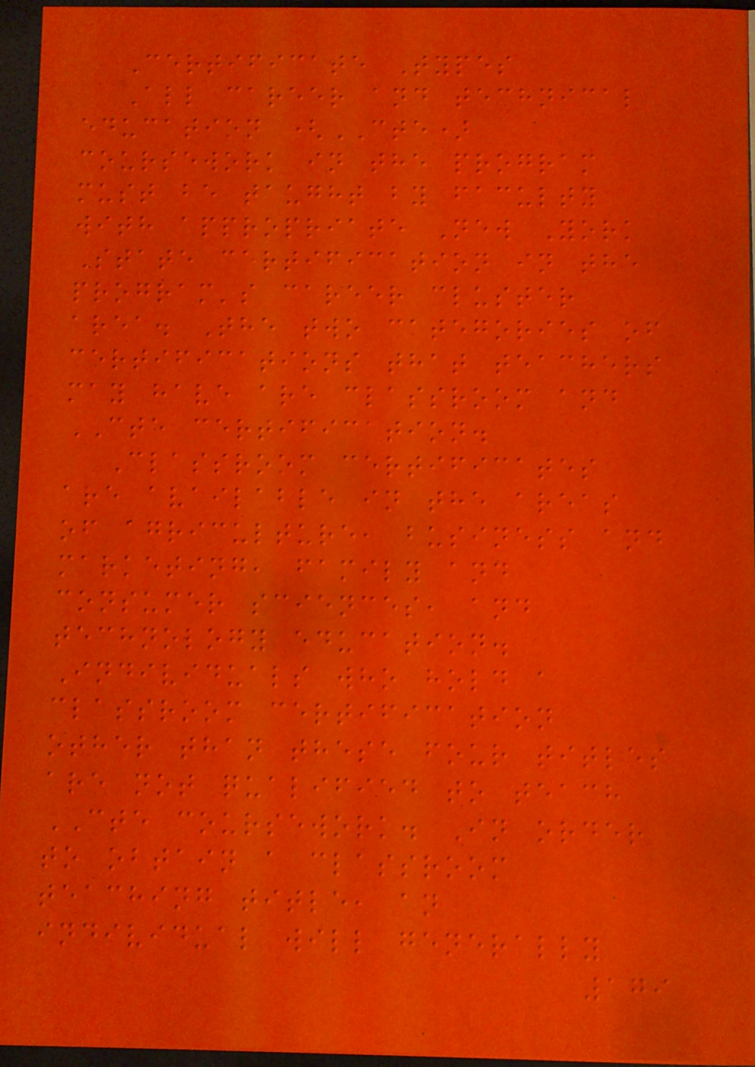Certificate Types
All career and technical
education (CTE)
coursework in the program
must be taught by faculty
with appropriate New York
State certification in the
program's career cluster
area. The two categories of
certifications that teachers
may have are classroom and
CTE certification.
Classroom certificates
are available in the areas
of agriculture, business and
marketing, family and
consumer sciences, and
technology education.
Individuals who hold a
classroom certification
other than these four titles
are not qualified to teach
CTE coursework. In order
to obtain a classroom
teaching title, an
individual will generally
179
